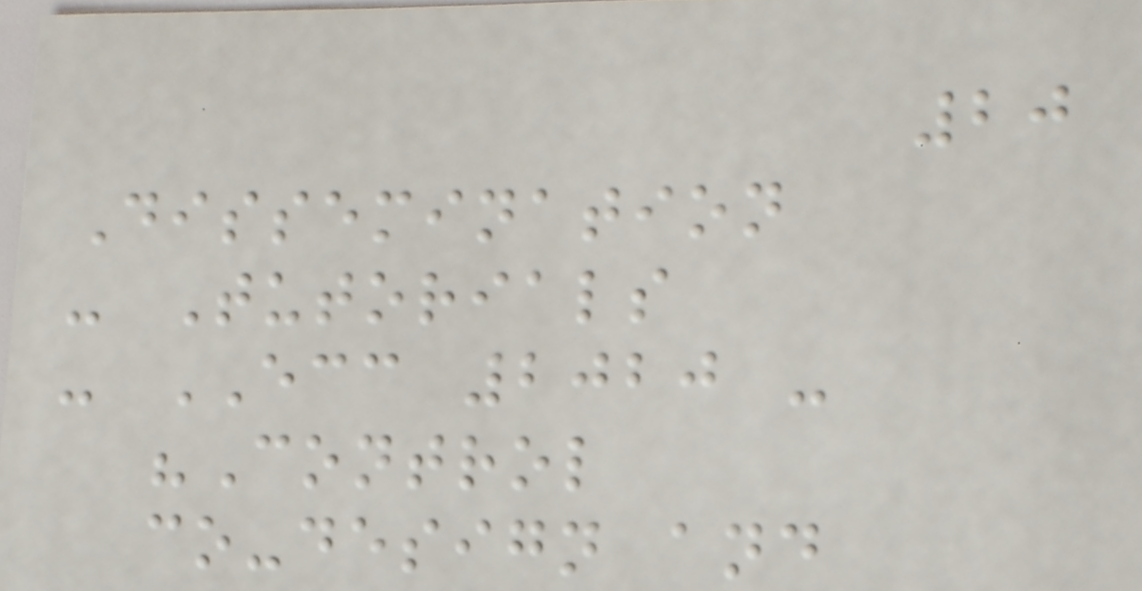20
Dissemination
- Tutorials
- ECC 2020 -
"Control
co-design and
